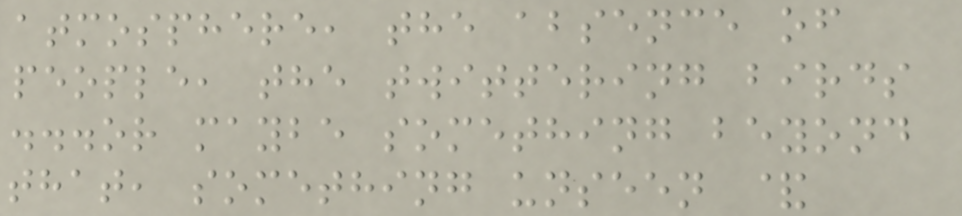atmosphere, the absence of
people, the twittering birds
...or maybe something beyond
that, something unseen &
